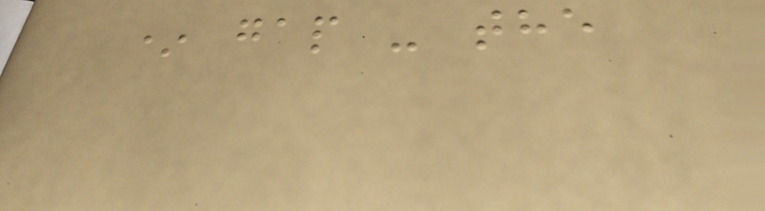* gap - the
